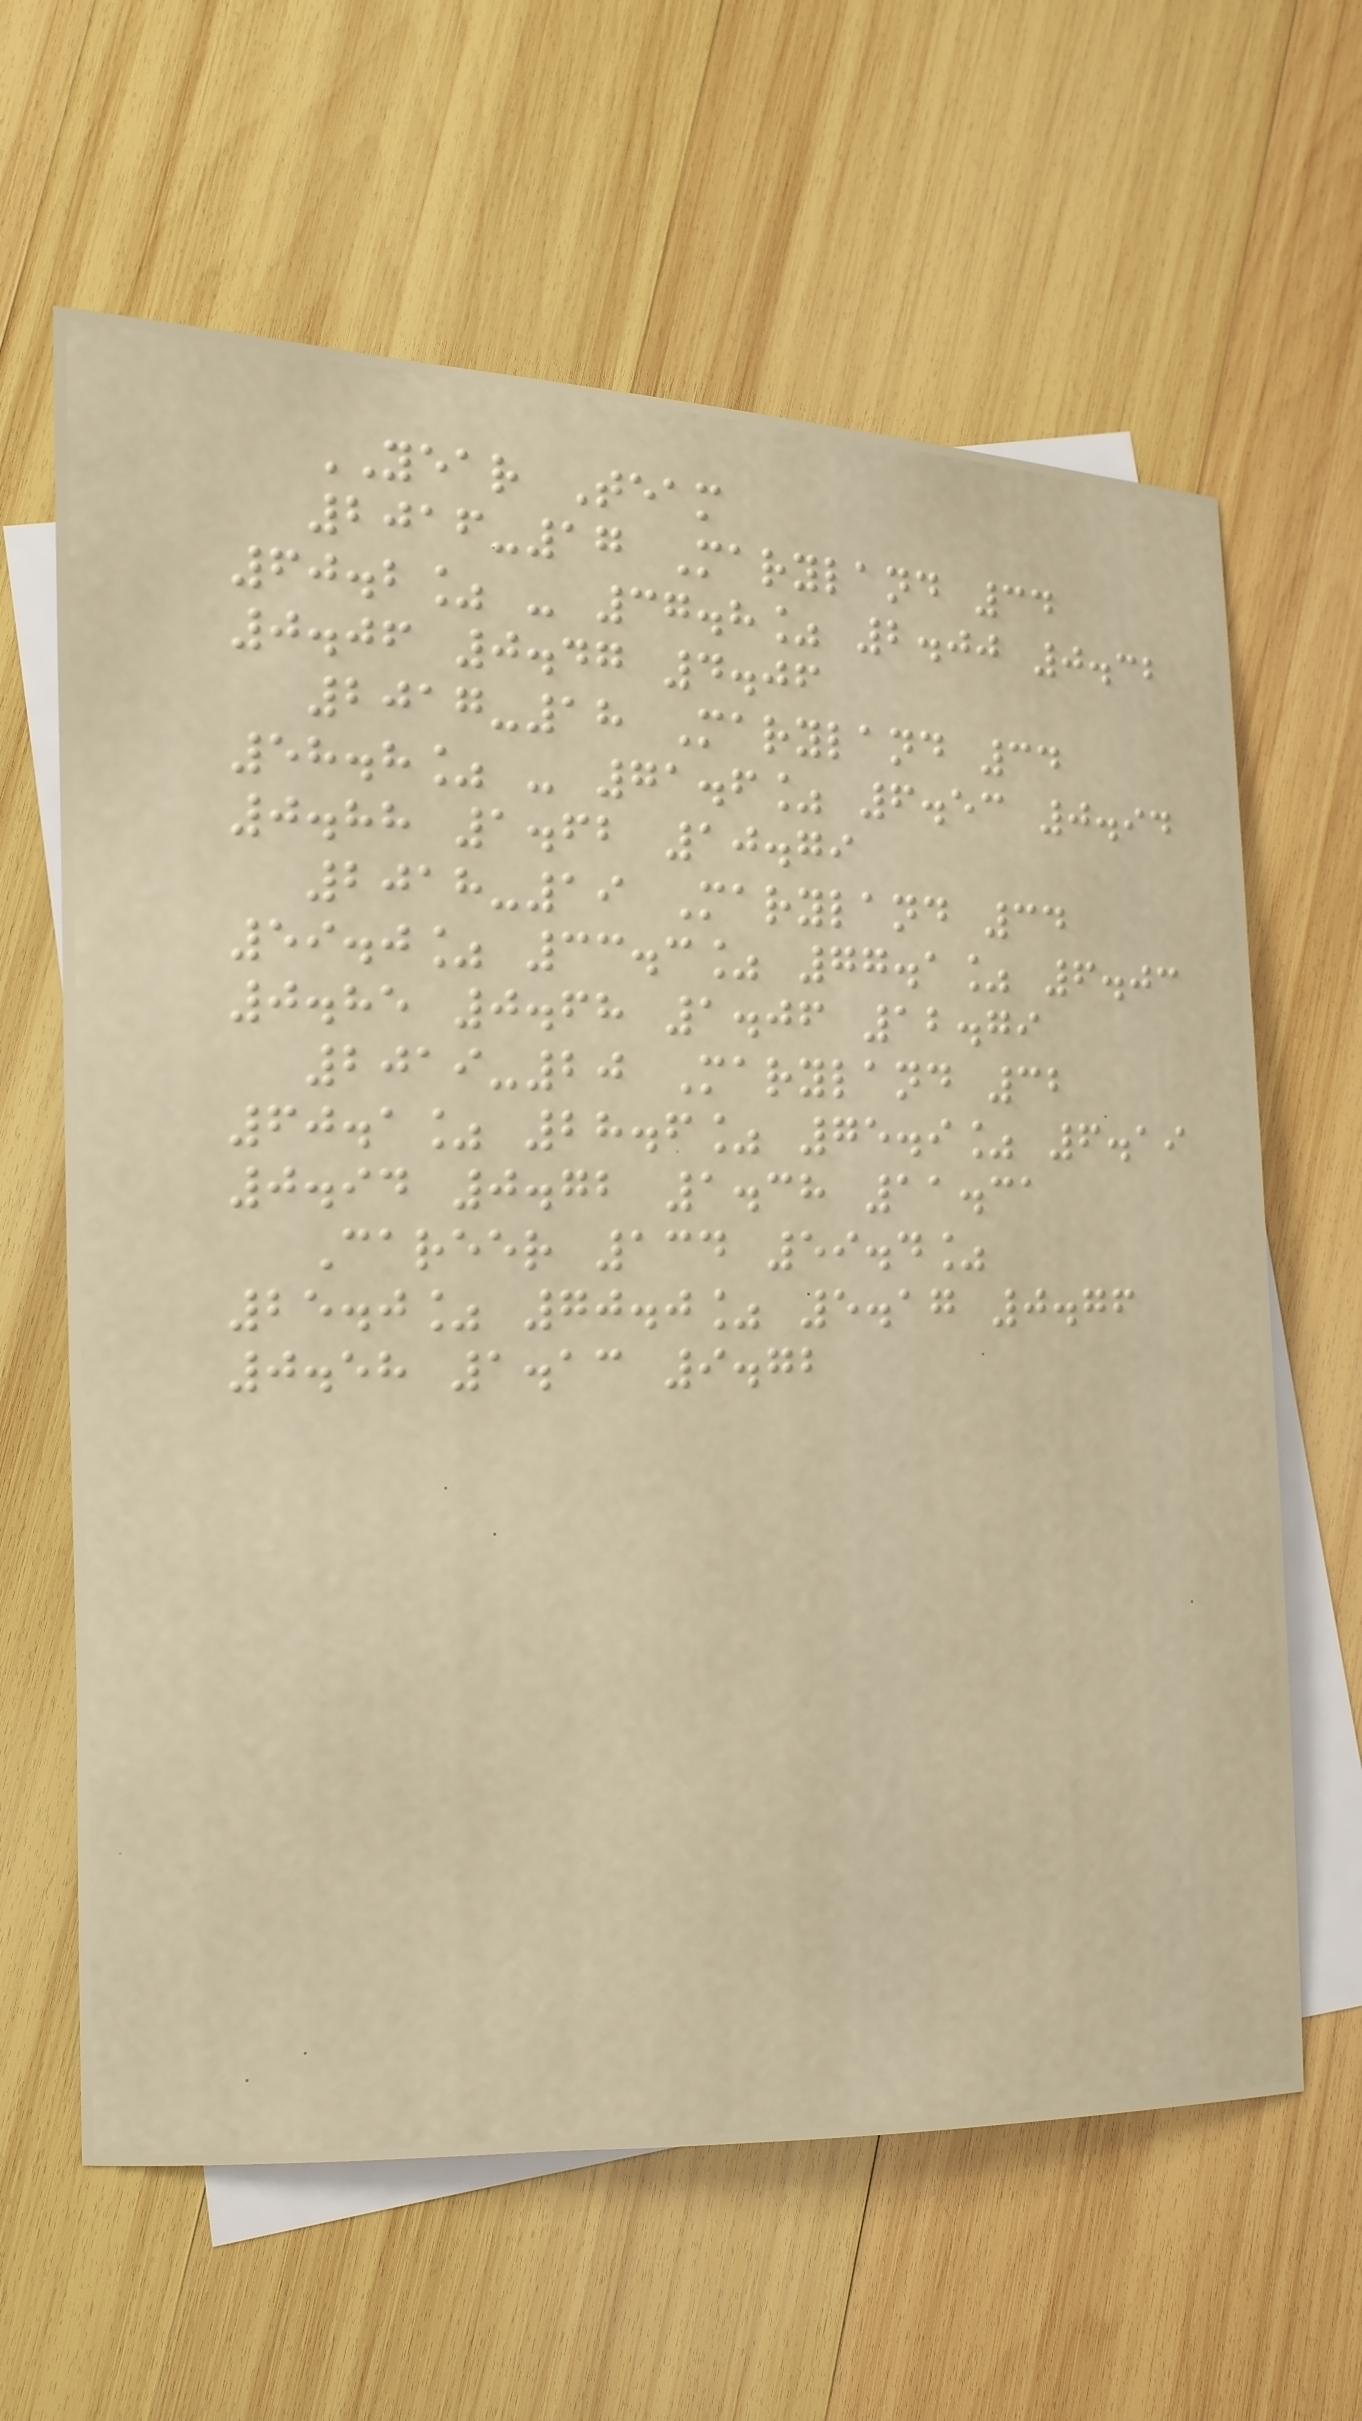YEAR Team
2016-17 Maryland 34
60.2% - 37.8% 2.00 0.32
0.06 0.47 4.06
2017-18 Maryland 34
58.8% - 71.6% 6.53 0.94
0.88 1.62 10.79
2018-19 Maryland 34
59.0% 33.3% 77.1% 6.03
0.85 0.68 1.06 12.79
2019-20 Maryland 32
60.1% 28.6% 75.9% 6.19
0.94 0.72 1.38 11.31
Career 134 59.4%
25.0% 70.0% 5.17 0.76
0.58 1.13 9.72
